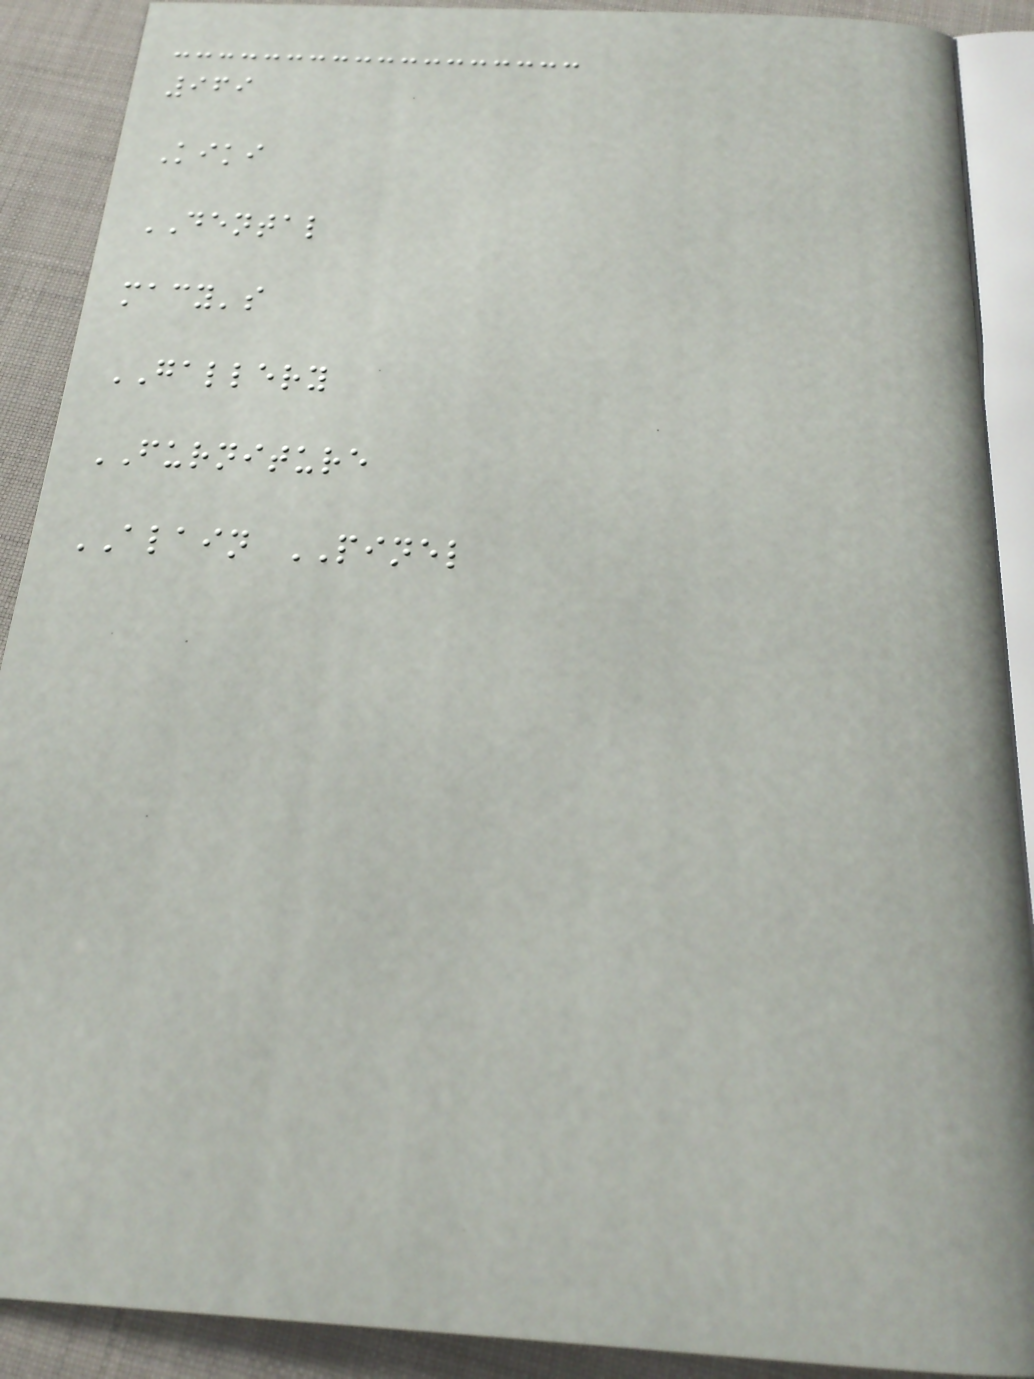969
Kiki
DENTAL
macy's
GALLERY
FURNITURE
ALAIN PINEL
